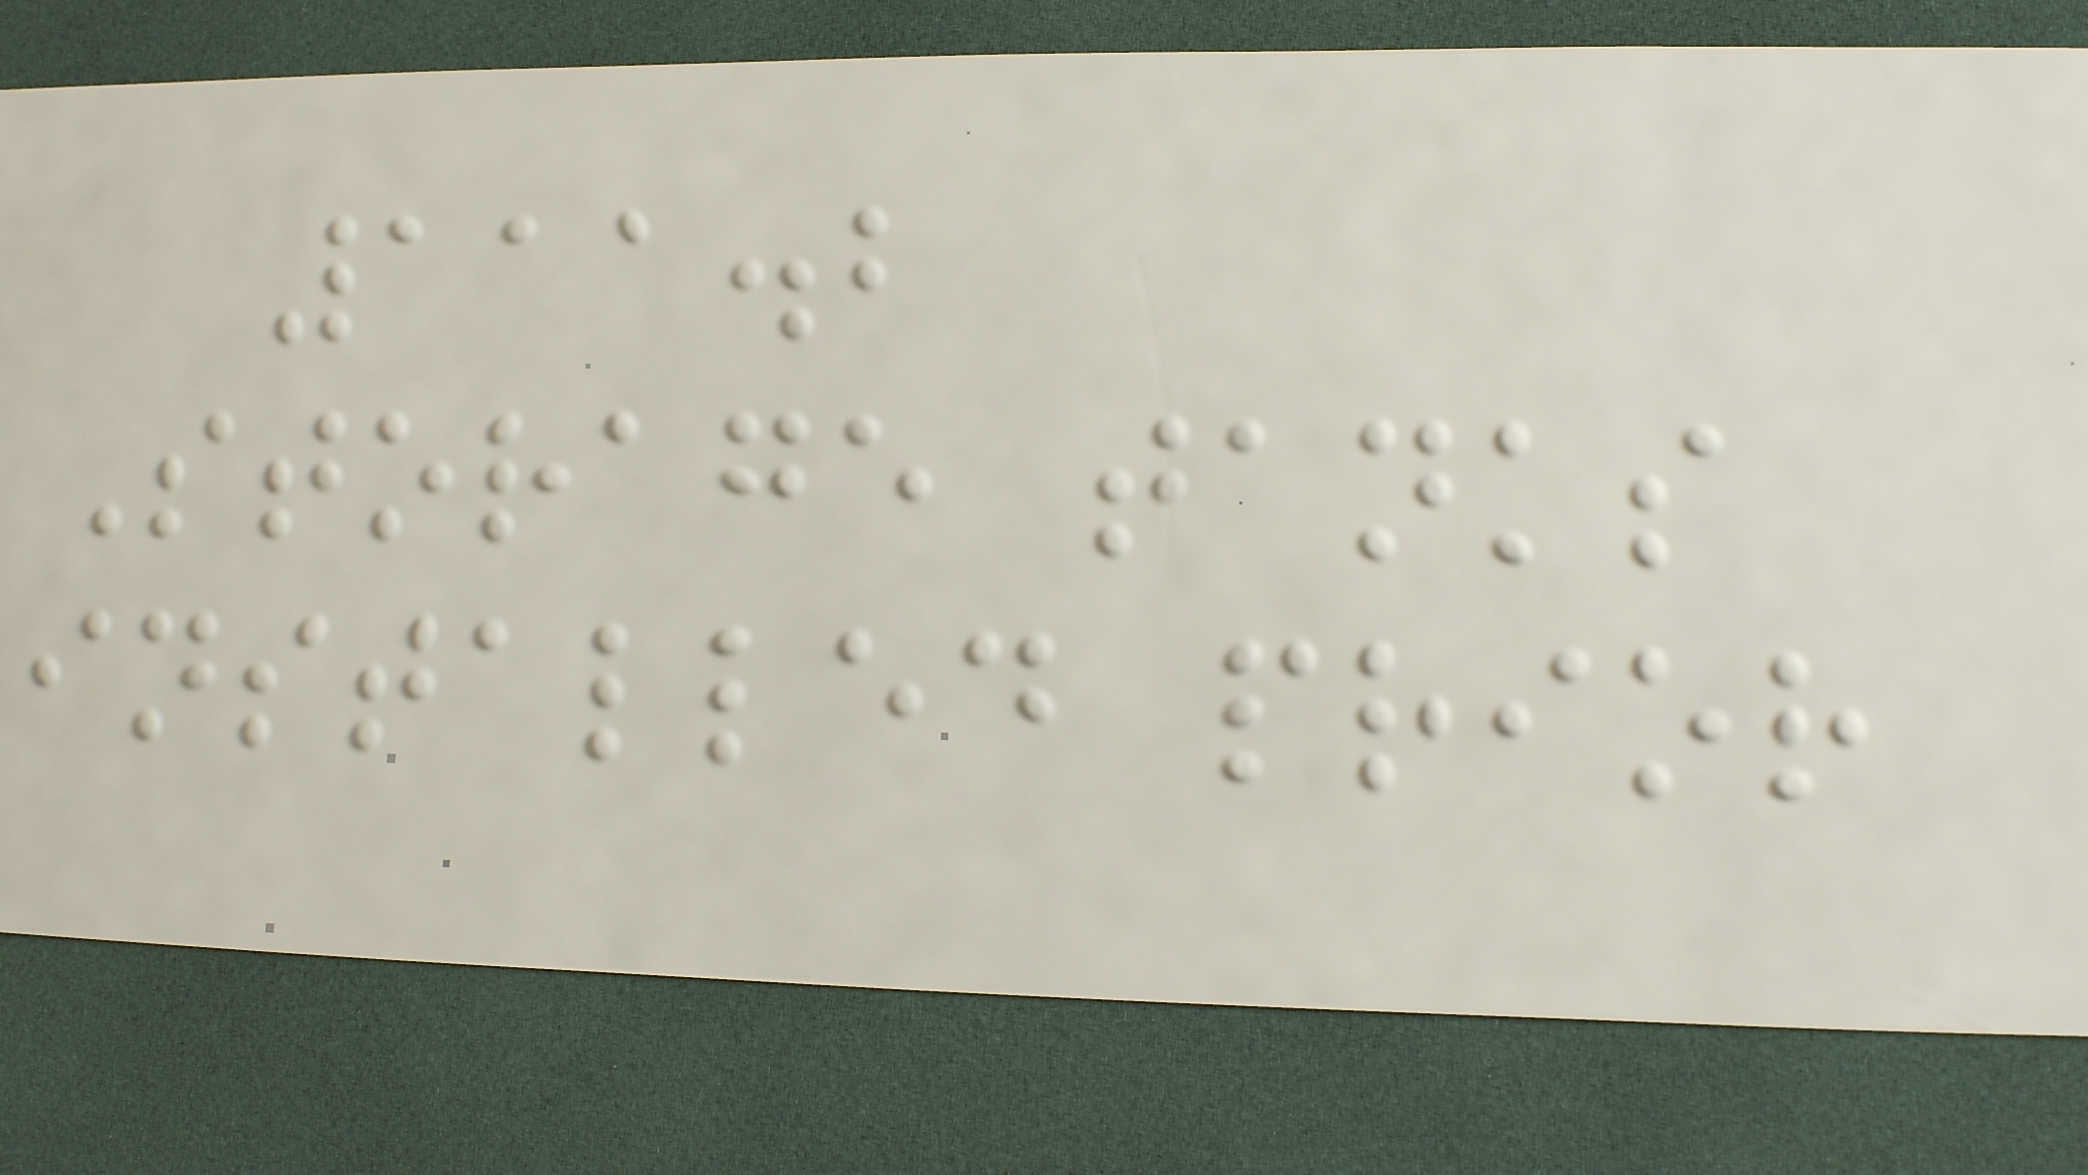111.2
Storage tanks
installed prior
